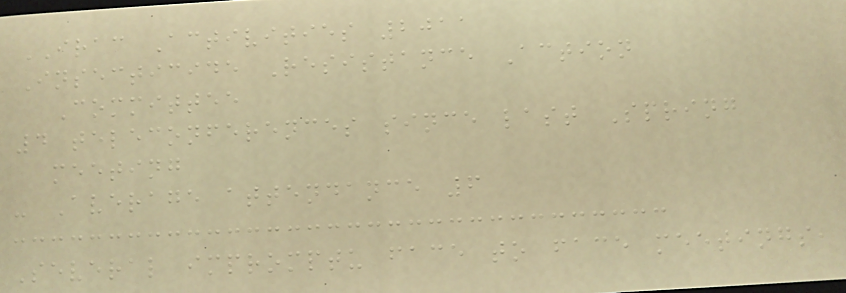IRAC Activities 2011
Insecticide Resistance Action
Committee
4 teleconferences since last Spring
meeting
- Average attendance 6
Several impromptu face to face meetings,
